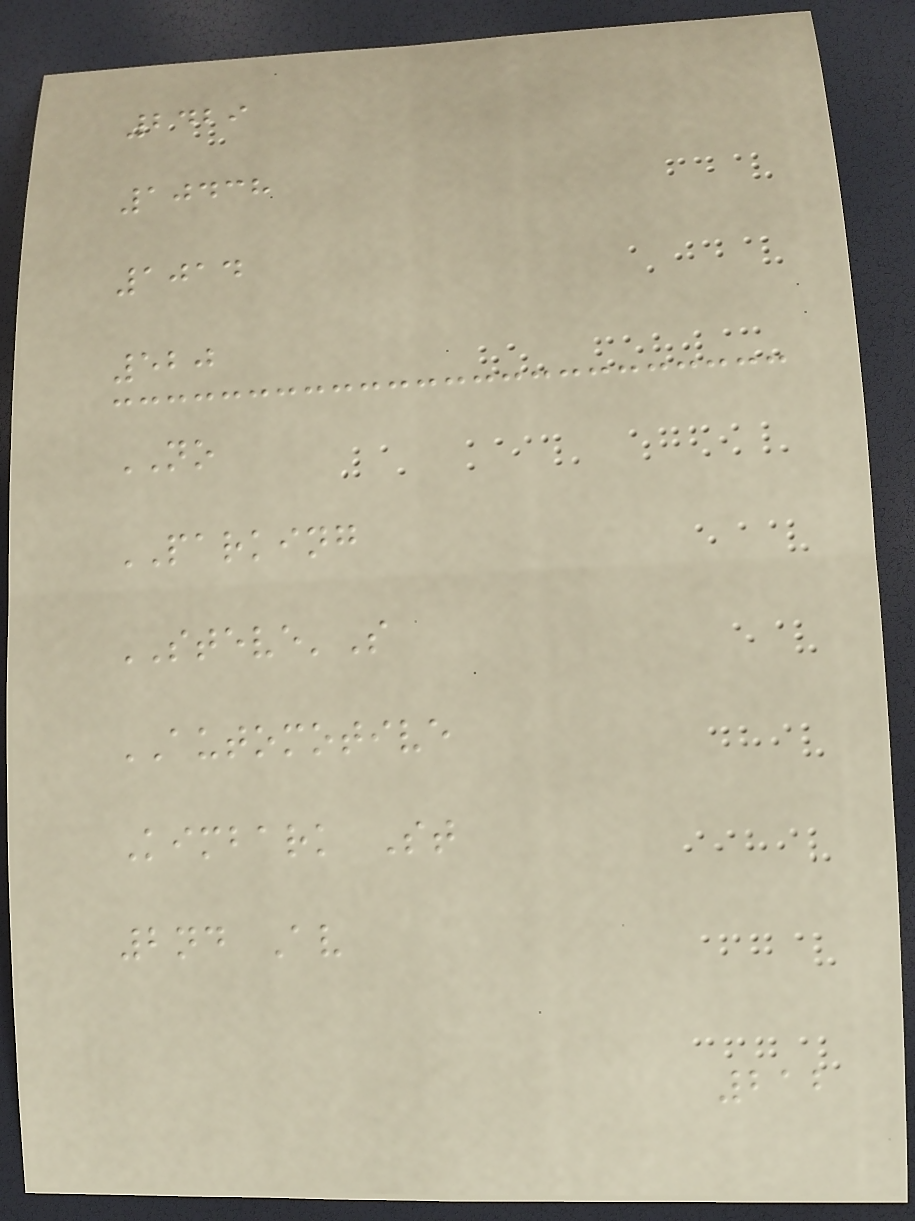2429
10438
1014
520
NO
PARKING
STEVE'S
AUTOMOTIVE
Kimbark St
2nd Av
212
